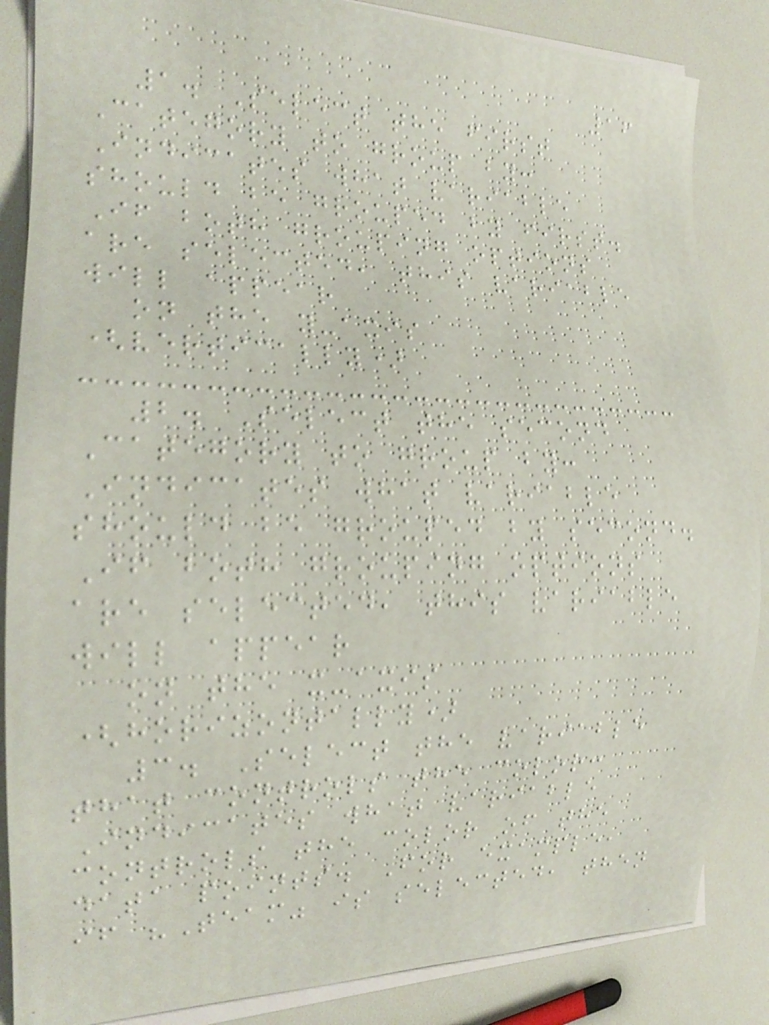16
1. Select the first
Category to group by:
Indicates what variable
should be grouped by first.
If both grouping options
are selected, this variable
will appear
on the y-axis
(vertically)
2. Select the second
Category to group by:
Indicates what variable
should be grouped by second.
If both grouping options
are selected, this variable
will appear
on the x-axis
(horizontally)
3. Select the variable
that controls the color:
Indicates what variable
controls the color of the
data points. For example,
if "Team" is selected, then
